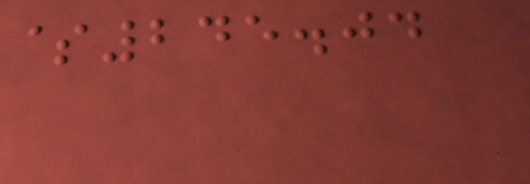$245.04
